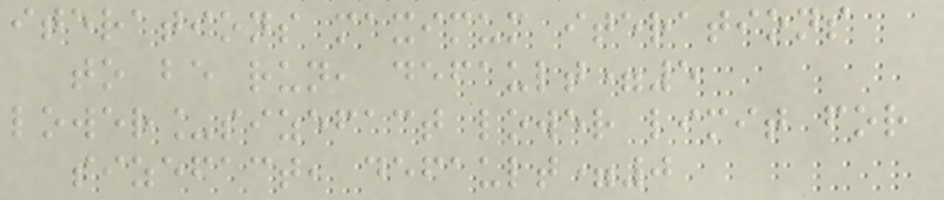iterations maximum iterations
to be run, default=5
lower_sizefact lower limit for
sizefact, default=0
